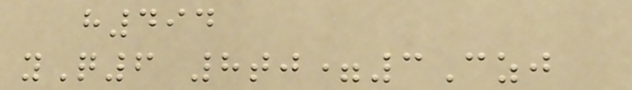h494
yQ6 8tj=3Czj
